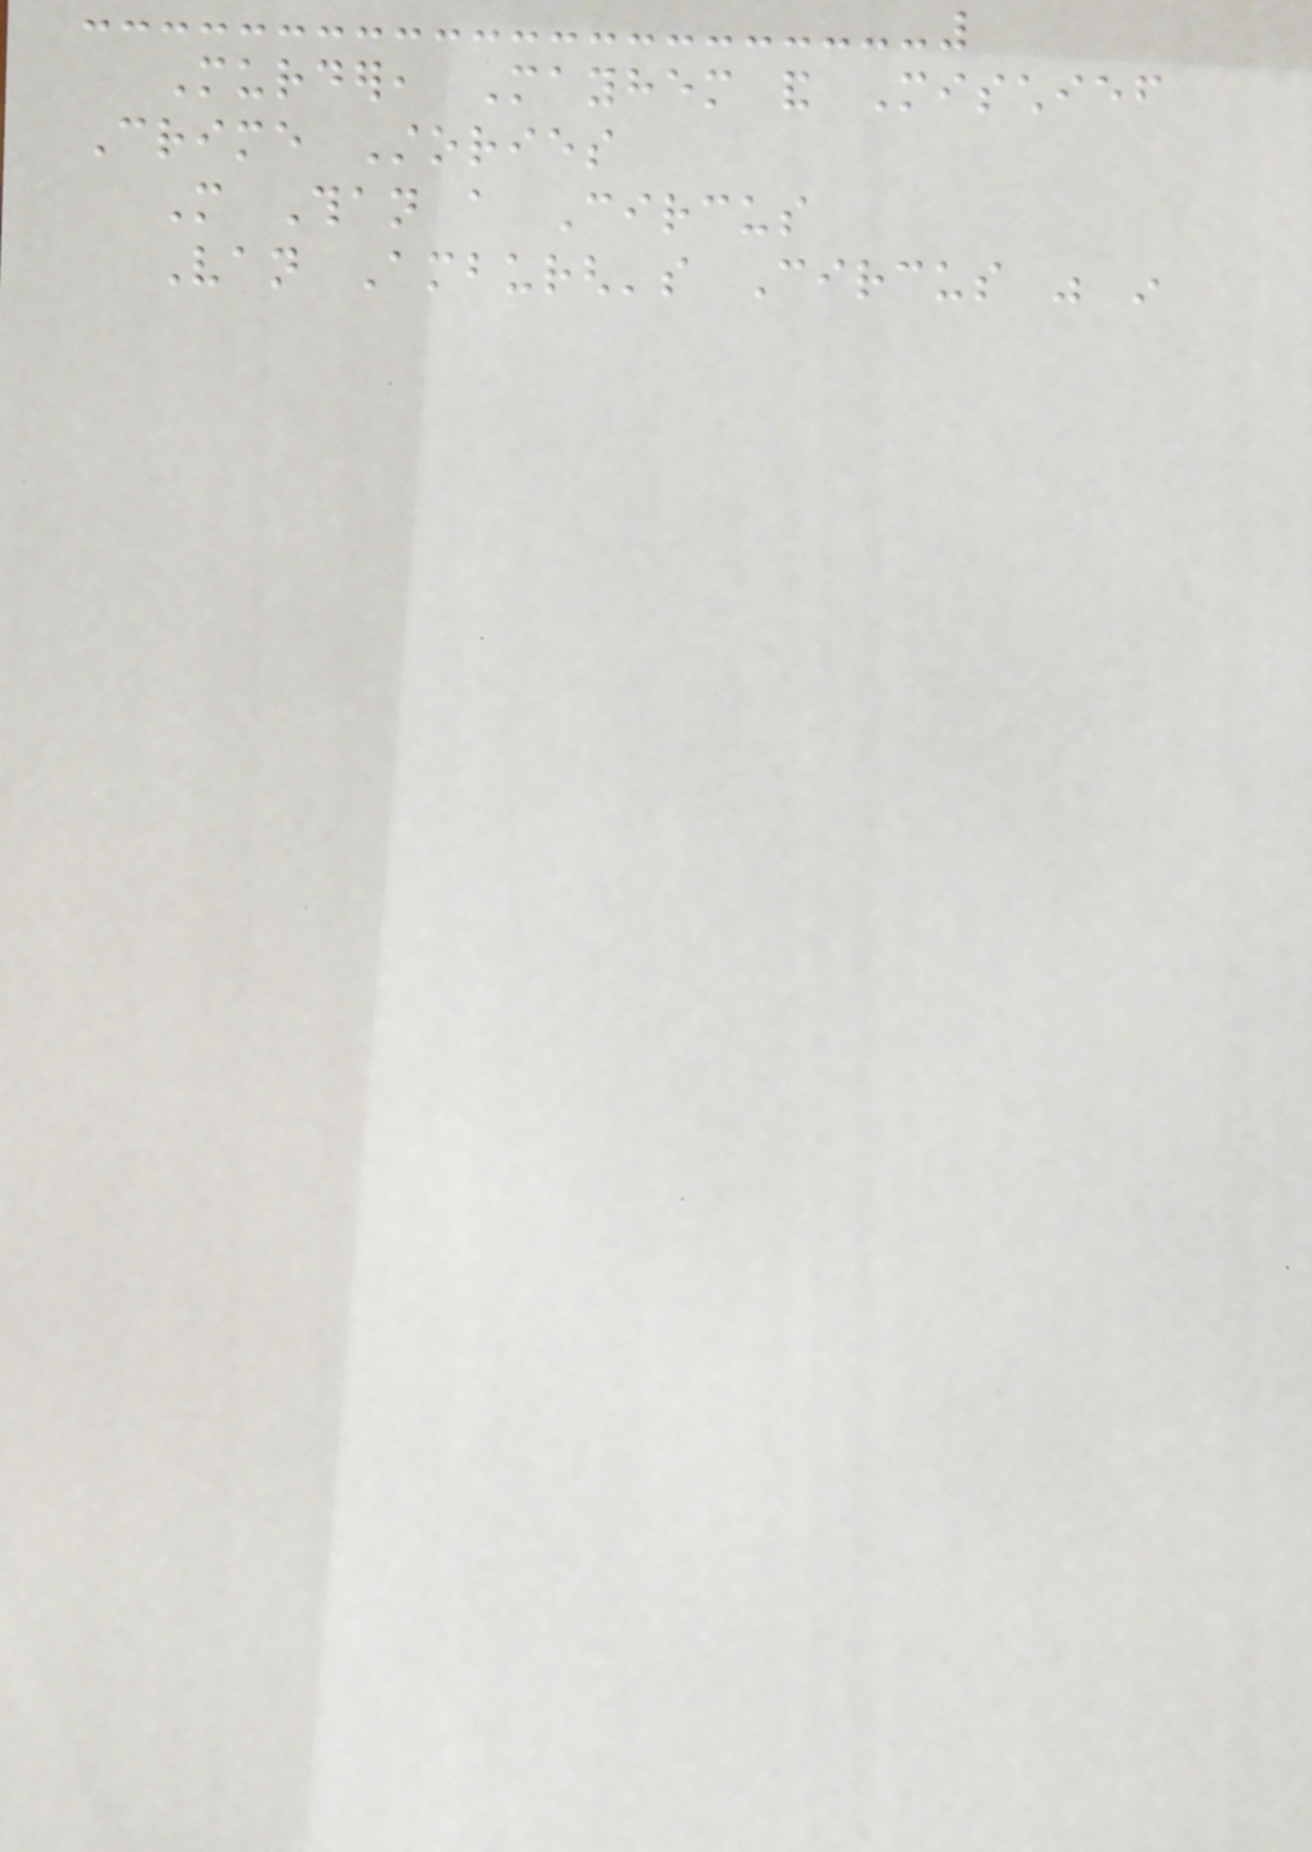Murder, Mayhem and Mischief
Crime Stories
More Than a Circus
Van Amburgh's Circus was in
